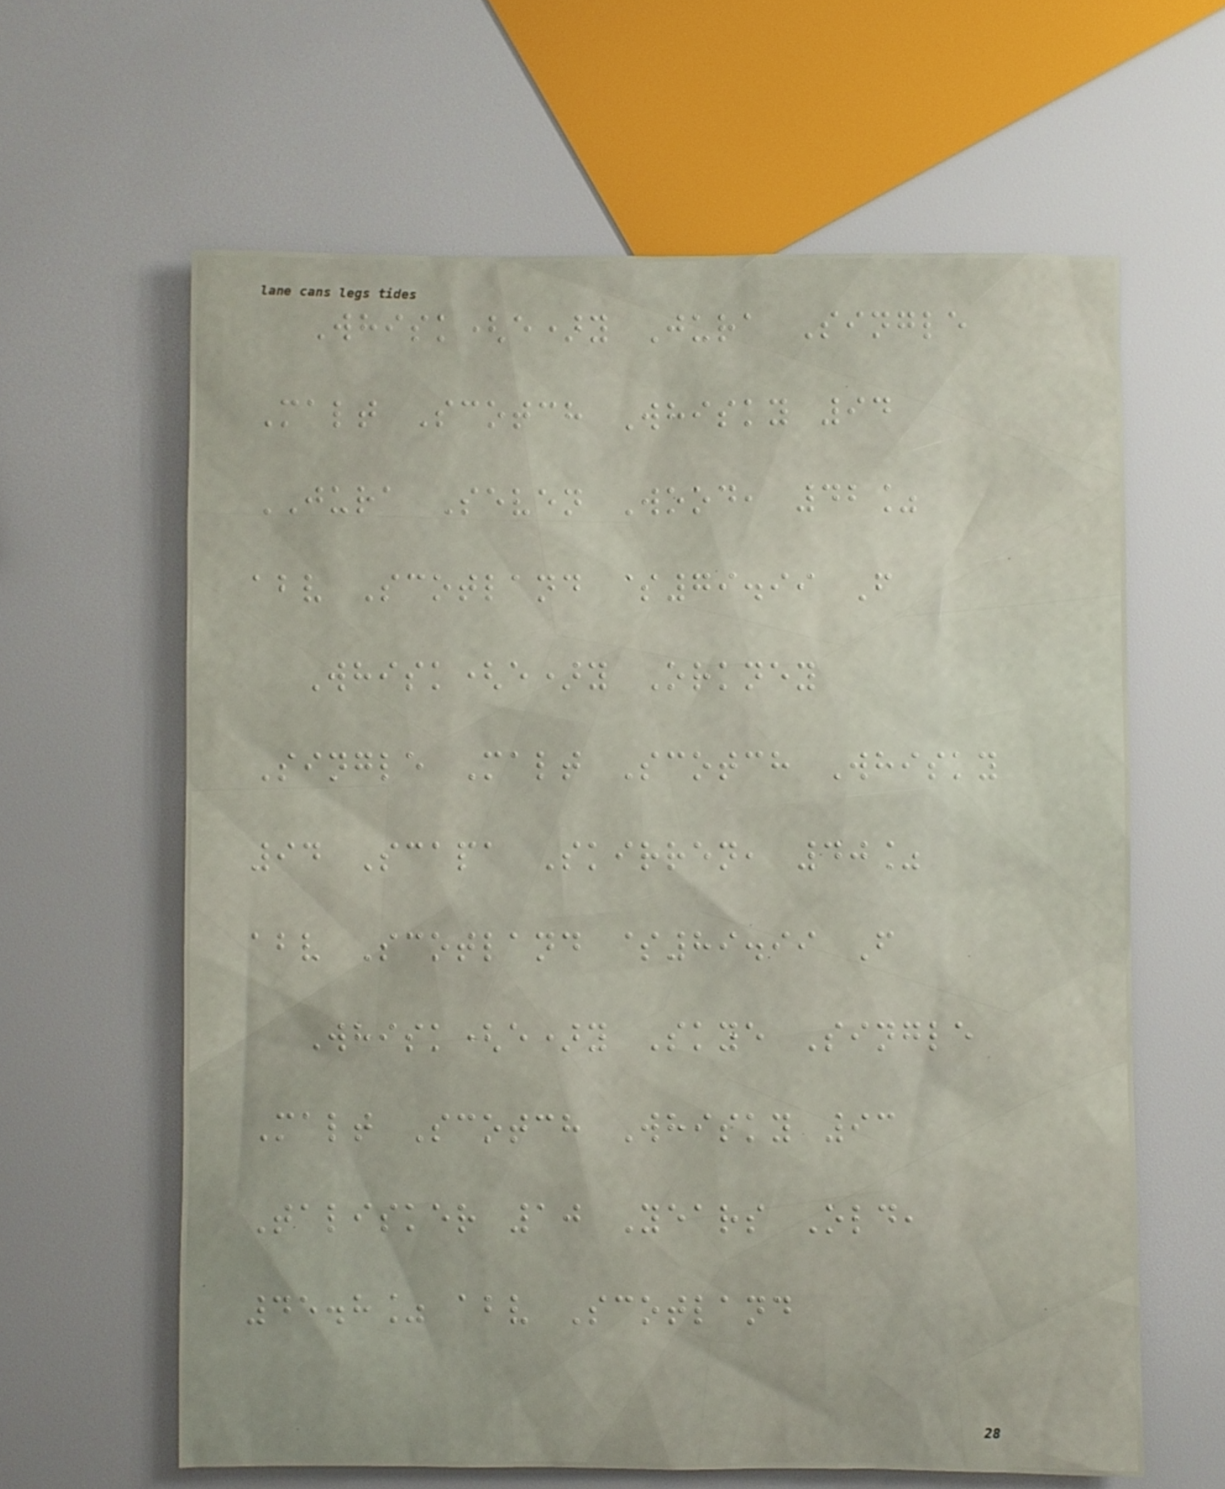Whisk(e)y Jura Single
Malt Scotch Whisky 94
JURA Seven Wood, 42%
abv Scotland $79.99 F
Whisk(e)y Orkney
Single Malt Scotch Whisky
94 Scapa Skirren, 40%
abv Scotland $89.99 F
Whisk(e)y Skye Single
Malt Scotch Whisky 93
Talisker 10 Years Old,
45.8% abv Scotland
